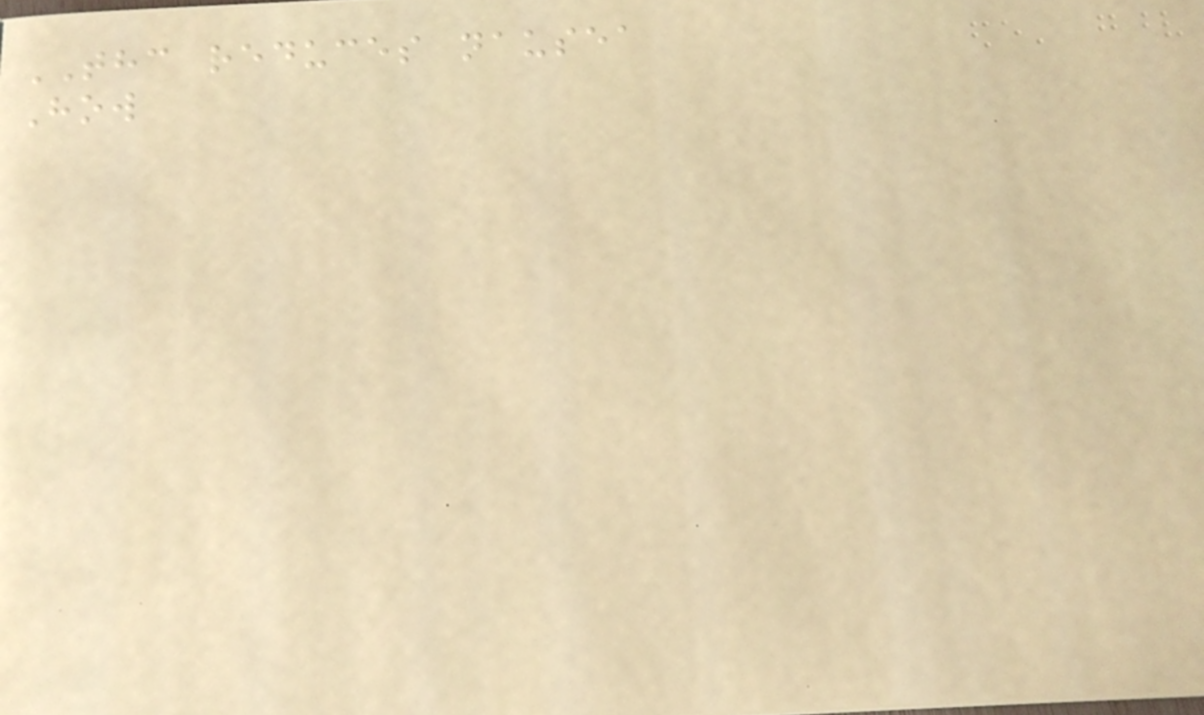THC reduces nausea
How
